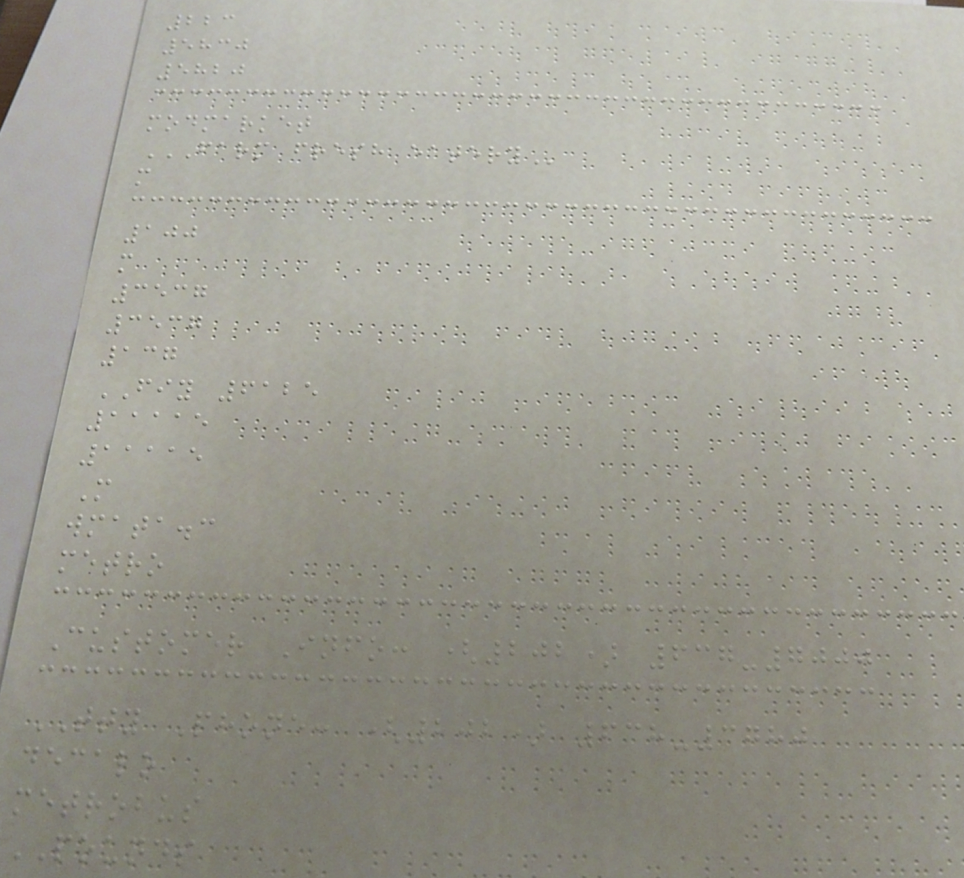223
5830
5820
modmarket
FARM FRESH EATERY
m
100
m
3537
3537
137
FIY 6125
11115
11115
M
wmata.c
metro
Customer Info: (202) 637-7000
TTY Phone: (202) 638-3780
decalo
metrobus
POUNDS
